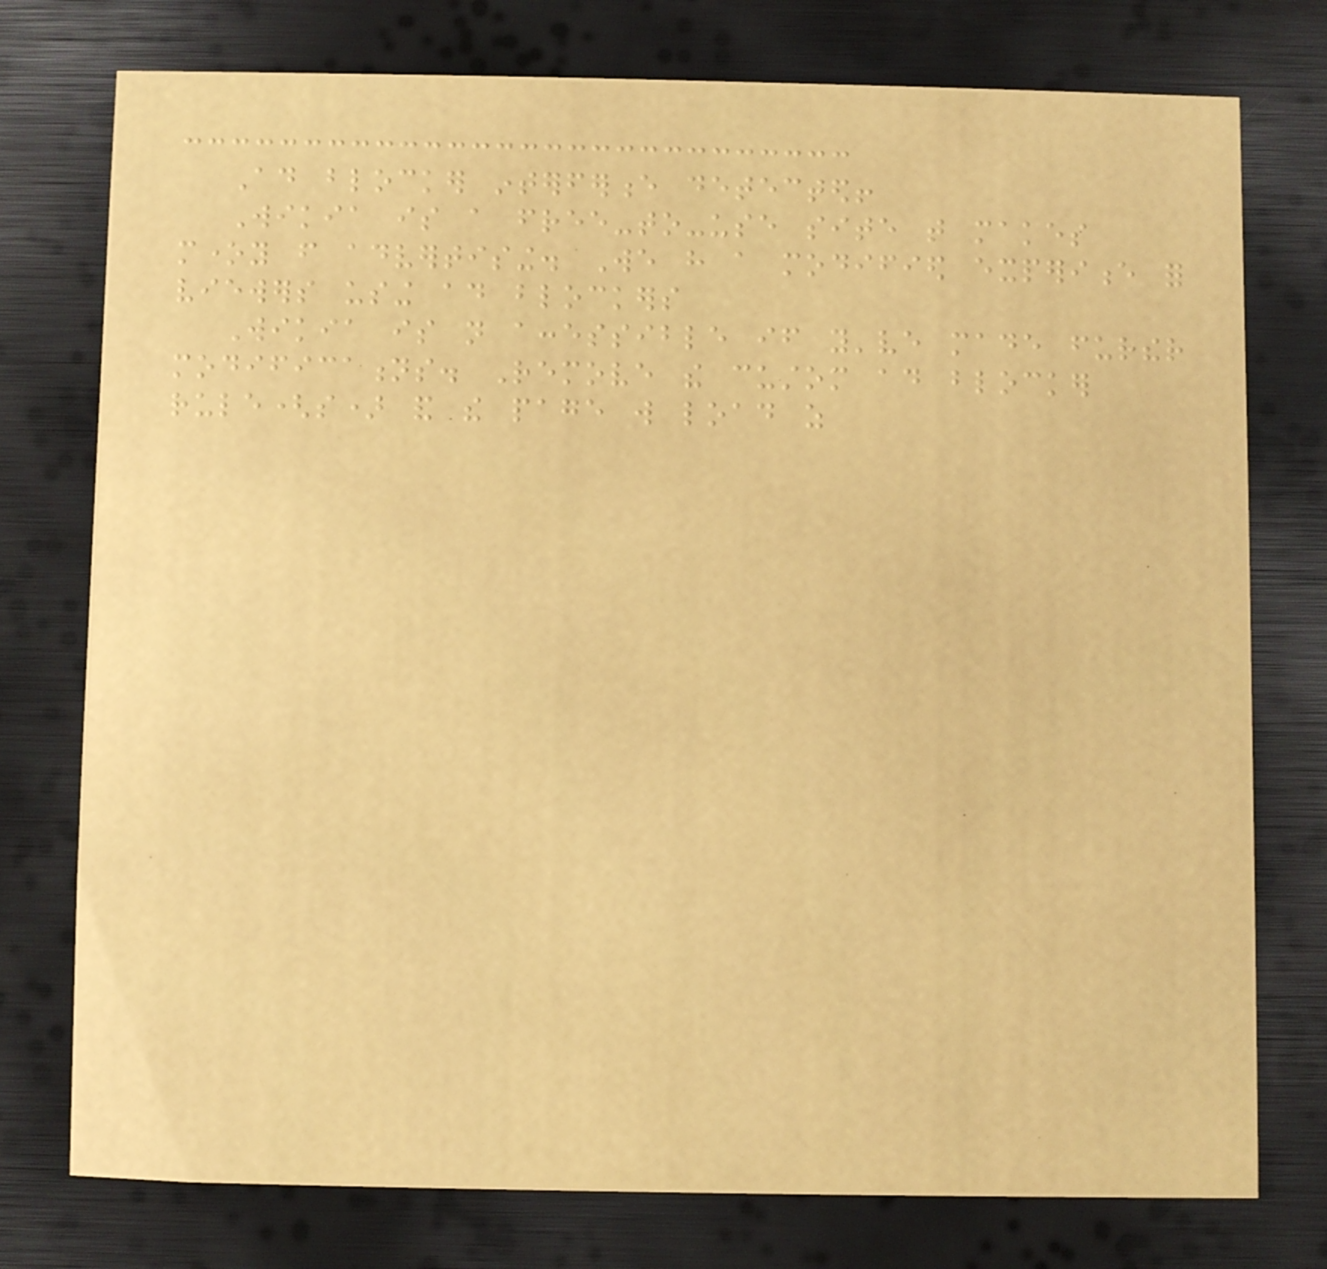Ad blocker interference detected!
Wikia is a free-to-use site that makes
money from advertising. We have a modified experience for
viewers using ad blockers
Wikia is not accessible if you've made further
modifications. Remove the custom ad blocker
rule(s) and the page will load as
